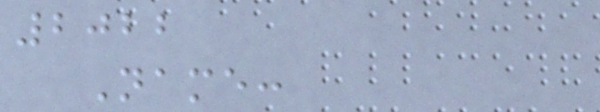2022
Name:
